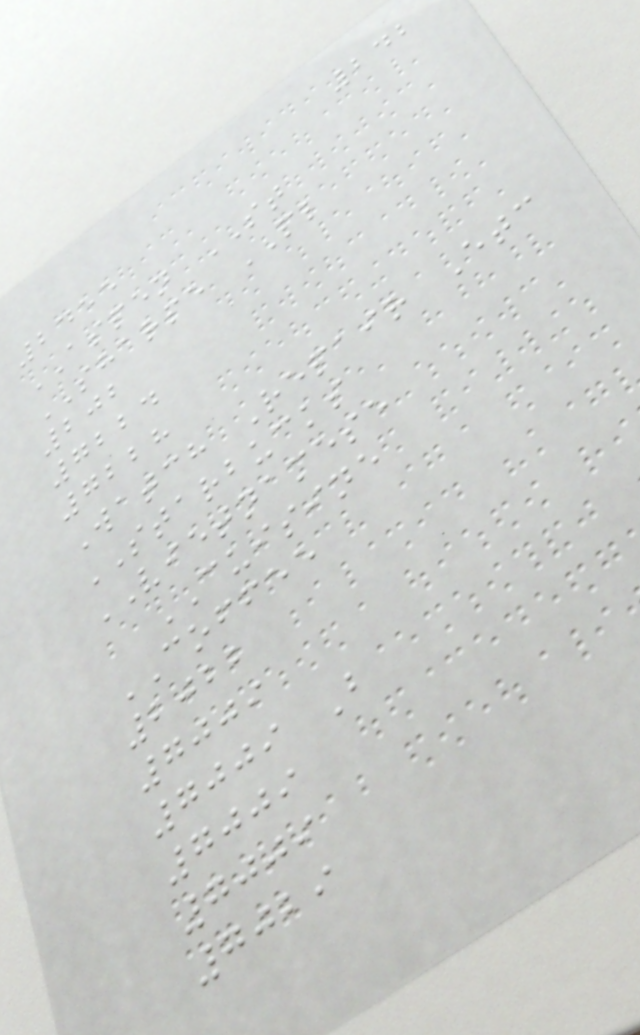242
2455
ASPEN ST
SHARPE PL
202
7224
7228
Watch Repair Etc
STARBUCKS
VIETNAMESE
CUISINE
COFFEE
2022
7009
7009 B
7009
7009
7029
